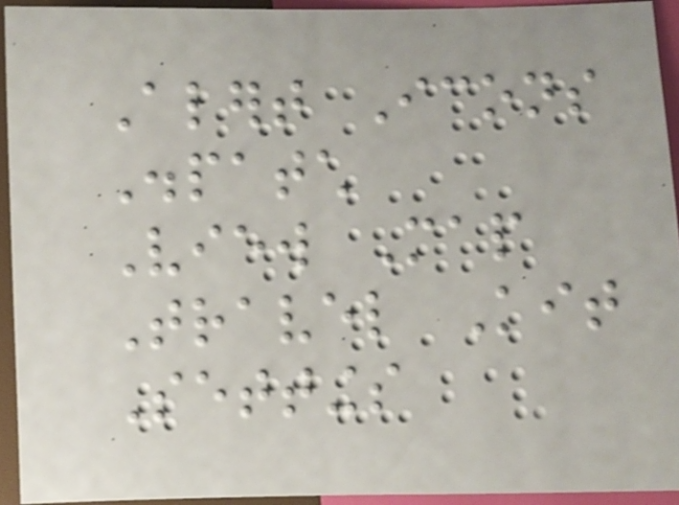Alert Icons
Dispatch
View Map
Travel Kit
Settings
